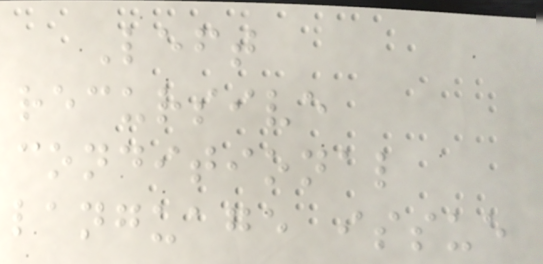Left
recursive
conditional
language issue
